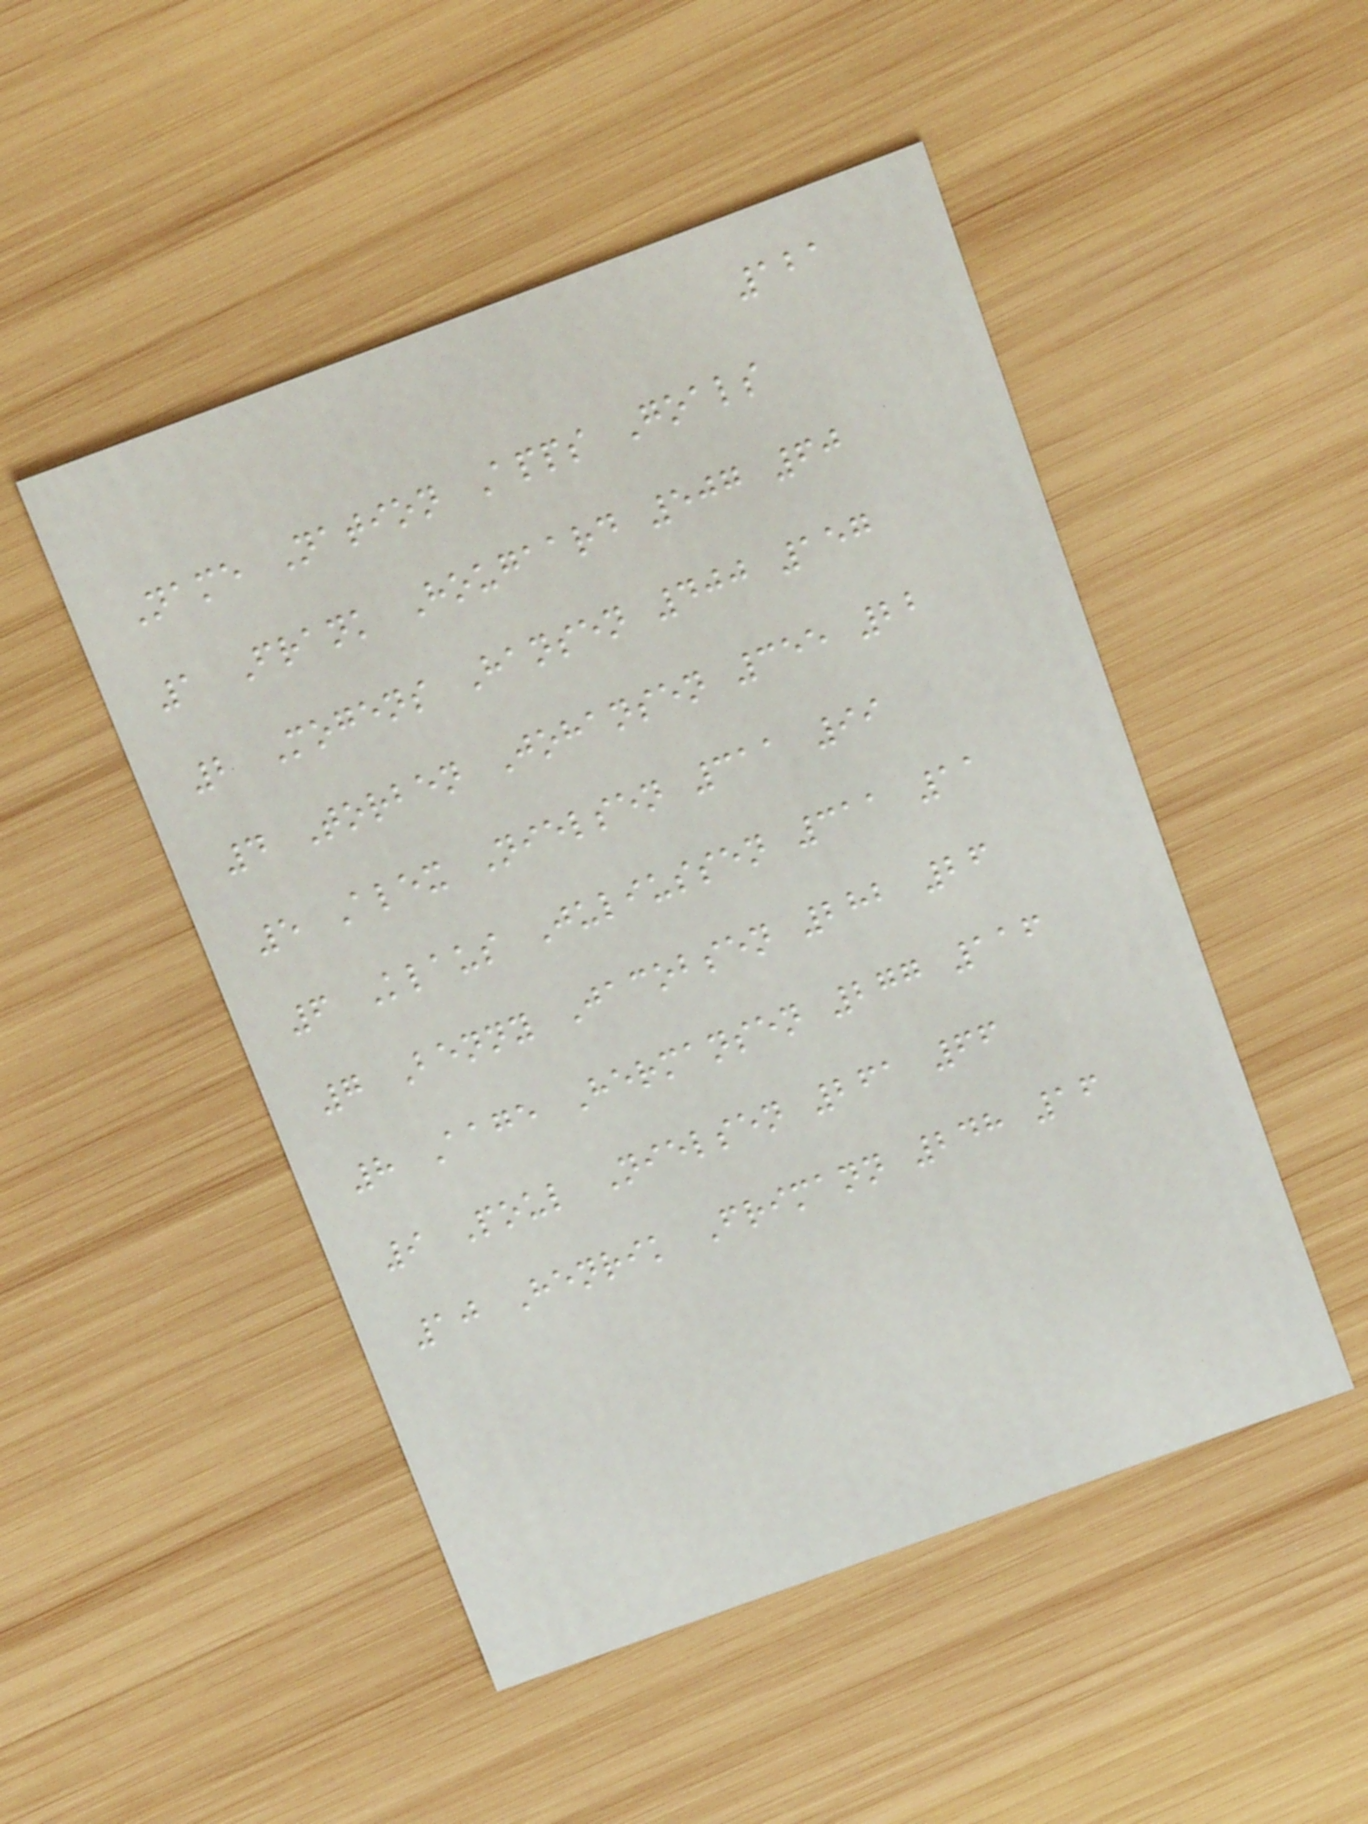121
Name Nation Apps Goals
1 Frank Hougaard 507 60
2 Mogens Hansen 400 157
4 Torben Johansen 355 22
5 Alex Nielsen 311 99
6 Klaus Juliussen 311 11
7 Benny Jacobsen 282 26
8 Aage Hermansen 277 116
9 Poul Nielsen 261 66
10 Henrik Frimann 248 16
